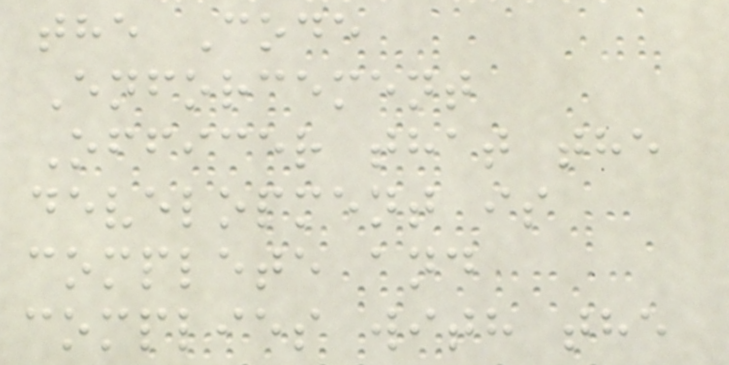the Code
Enforcement
Officer that the
development is
complete and
complies with the
